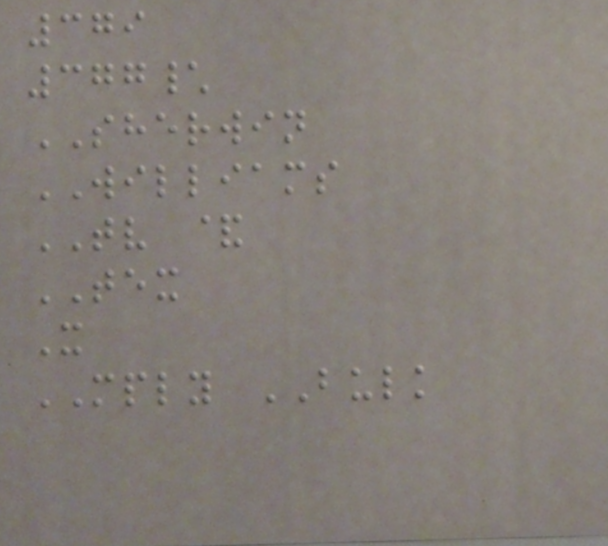379
377\
SHERWIN
WILLIAMS
TV &
TEX
X
MPLY BULK
